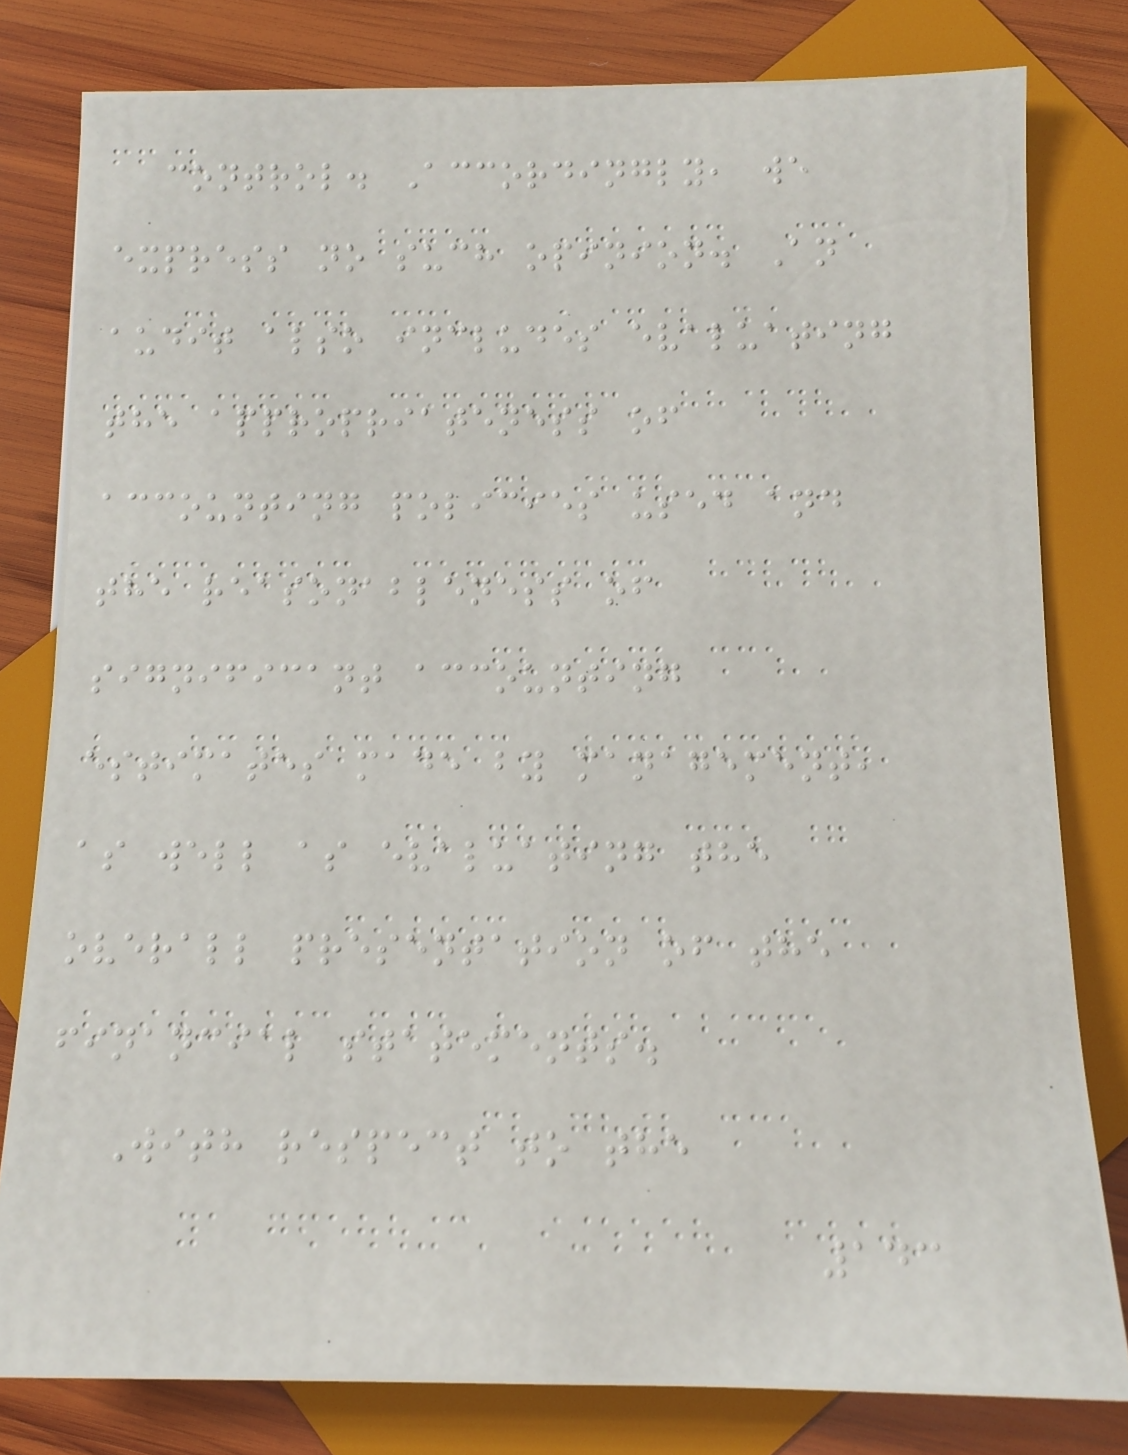control. Accordingly, we
express no such opinion. An
audit also includes evaluating
the appropriateness of
accounting policies used and
the reasonableness of
significant accounting
estimates made by management,
as well as evaluating the
overall presentation of the
financial statements.
With respect to the
143
